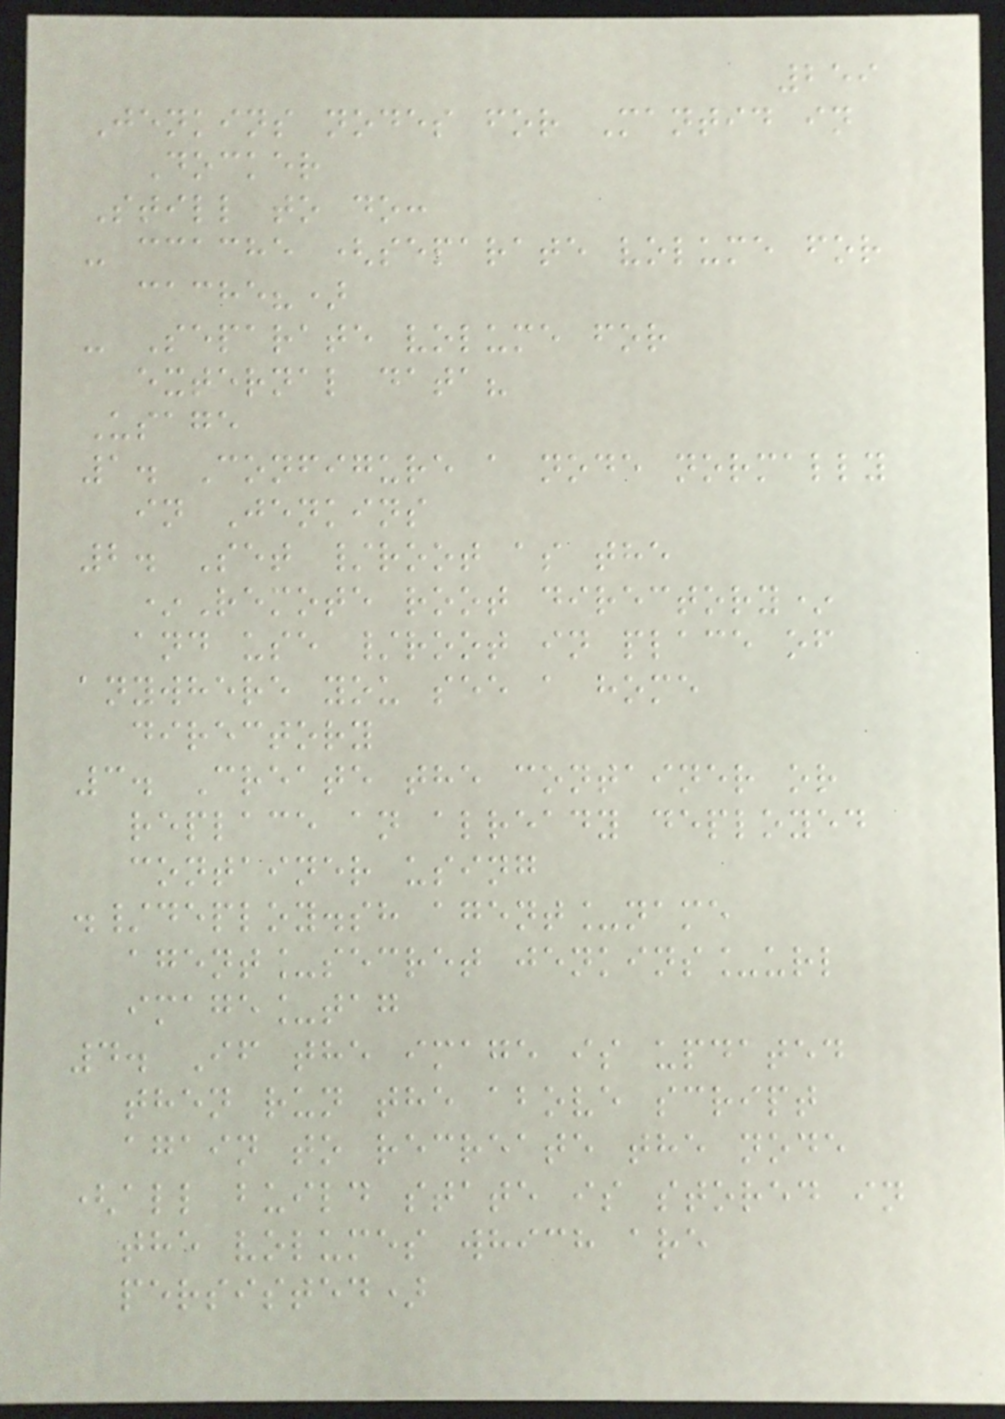259
Jenkins nodes for Mantid in
Docker
Still to do:
- ccache (separate volume for
cache?)
- Separate volume for
external data?
Usage
1. Configure a node normally
in Jenkins
2. Set /root as the
*Remote root directory*
and use /root in place of
anywhere you see a home
directory
3. Create the container or
replace an already deployed
container using
./deploy.sh agent_name
agent_secret jenkins_url
image_tag
4. If the image is updated
then run the above script
again to recreate the node
(all build state is stored in
the volumes which are
persisted)
